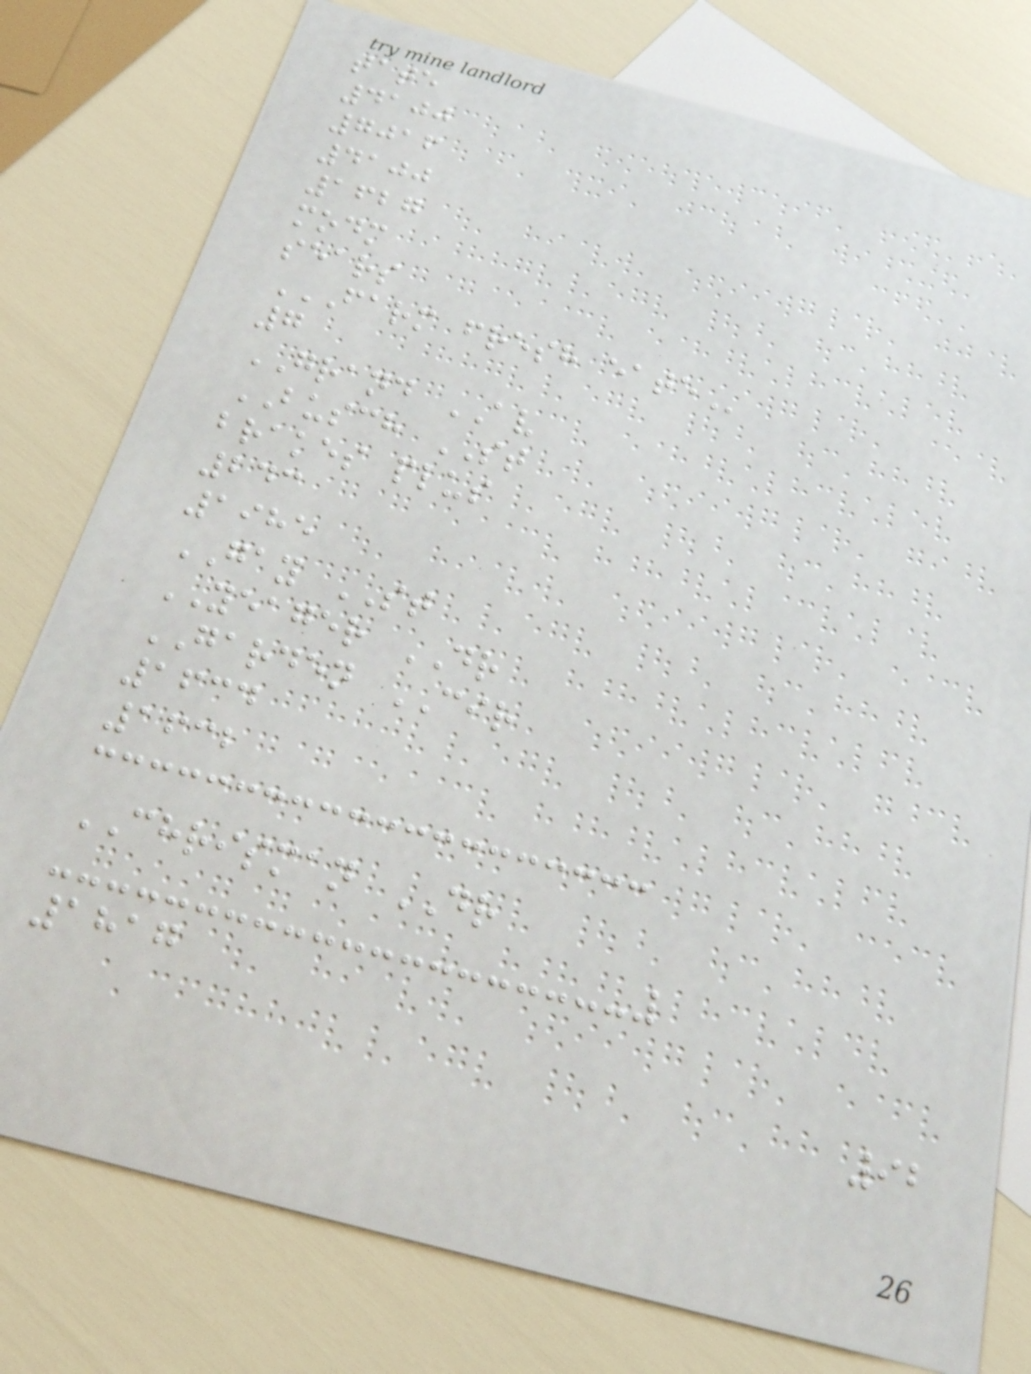tate
4100
7016
4100
1627
modm
sears
FARM FRESH EATE
7
GRAND AV
BUSCH ST
brakes plus
243
1985
GAY ST
YEAGER DR
GARDEN CIR
1634
1632
CHRISMAN DR
1817
92
